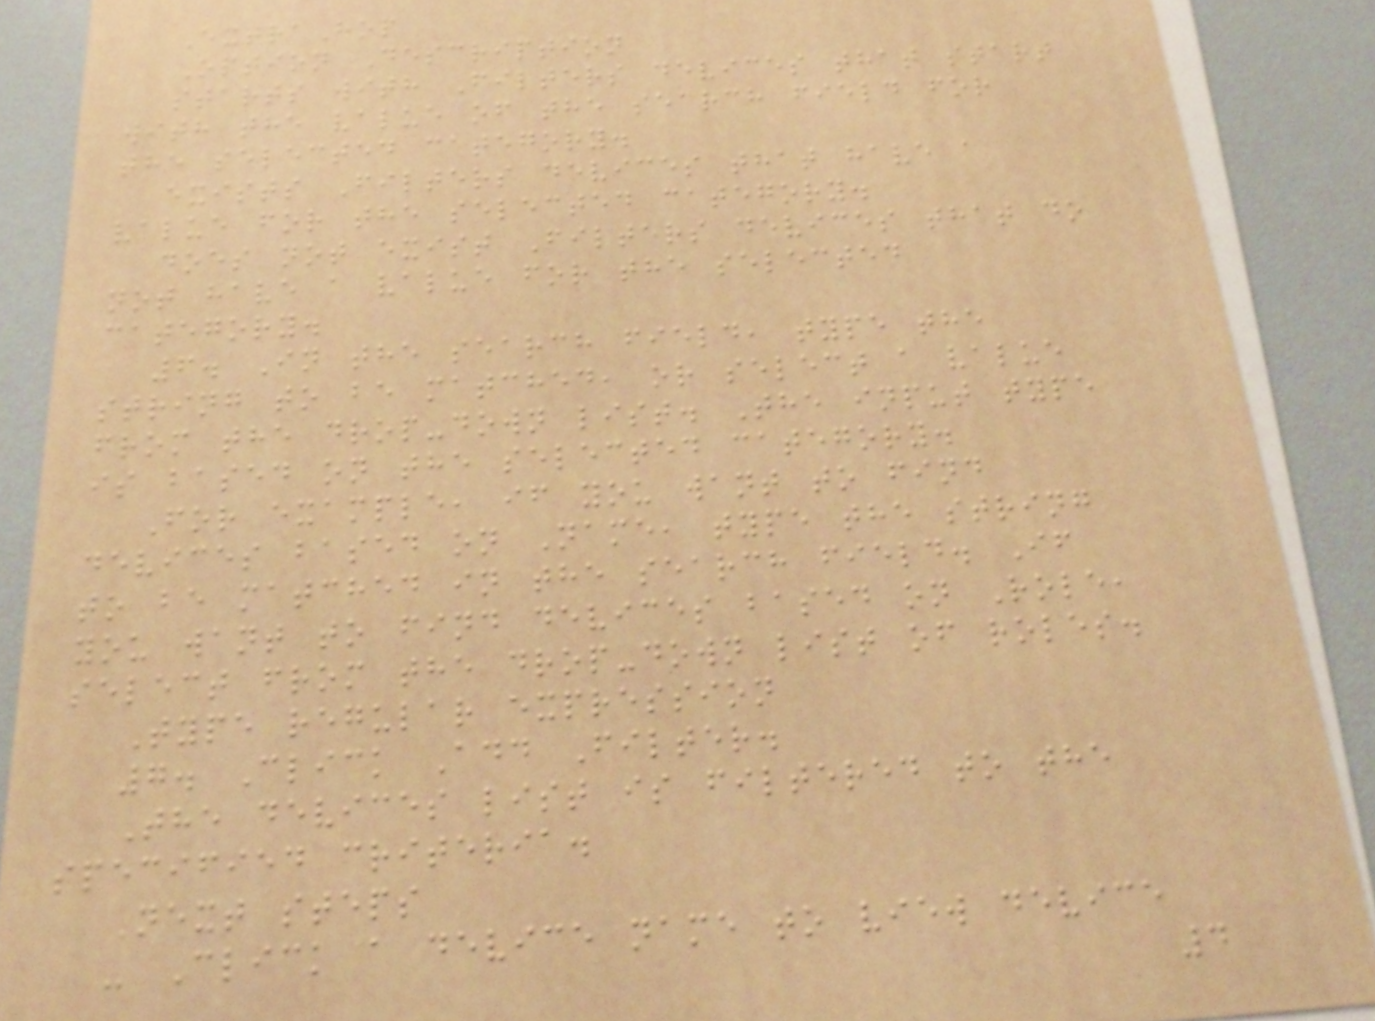ExtraHop
Option Description
starts with Filters devices that start
with the value of the search field for
the selected category.
exists Filters devices that have a
value for the selected category.
does not exist Filters devices that do
not have a value for the selected
category.
6. In the search field, type the
string to be matched, or select a value
from the drop-down list. The input type
is based on the selected category.
For example, if you want to find
devices based on Name, type the string
to be matched in the search field. If
you want to find devices based on Role,
select from the drop-down list of roles.
Type regular expression
7. Click Add Filter.
The devices list is filtered to the
specified criteria.
Next steps
- Click a device name to view device
4
